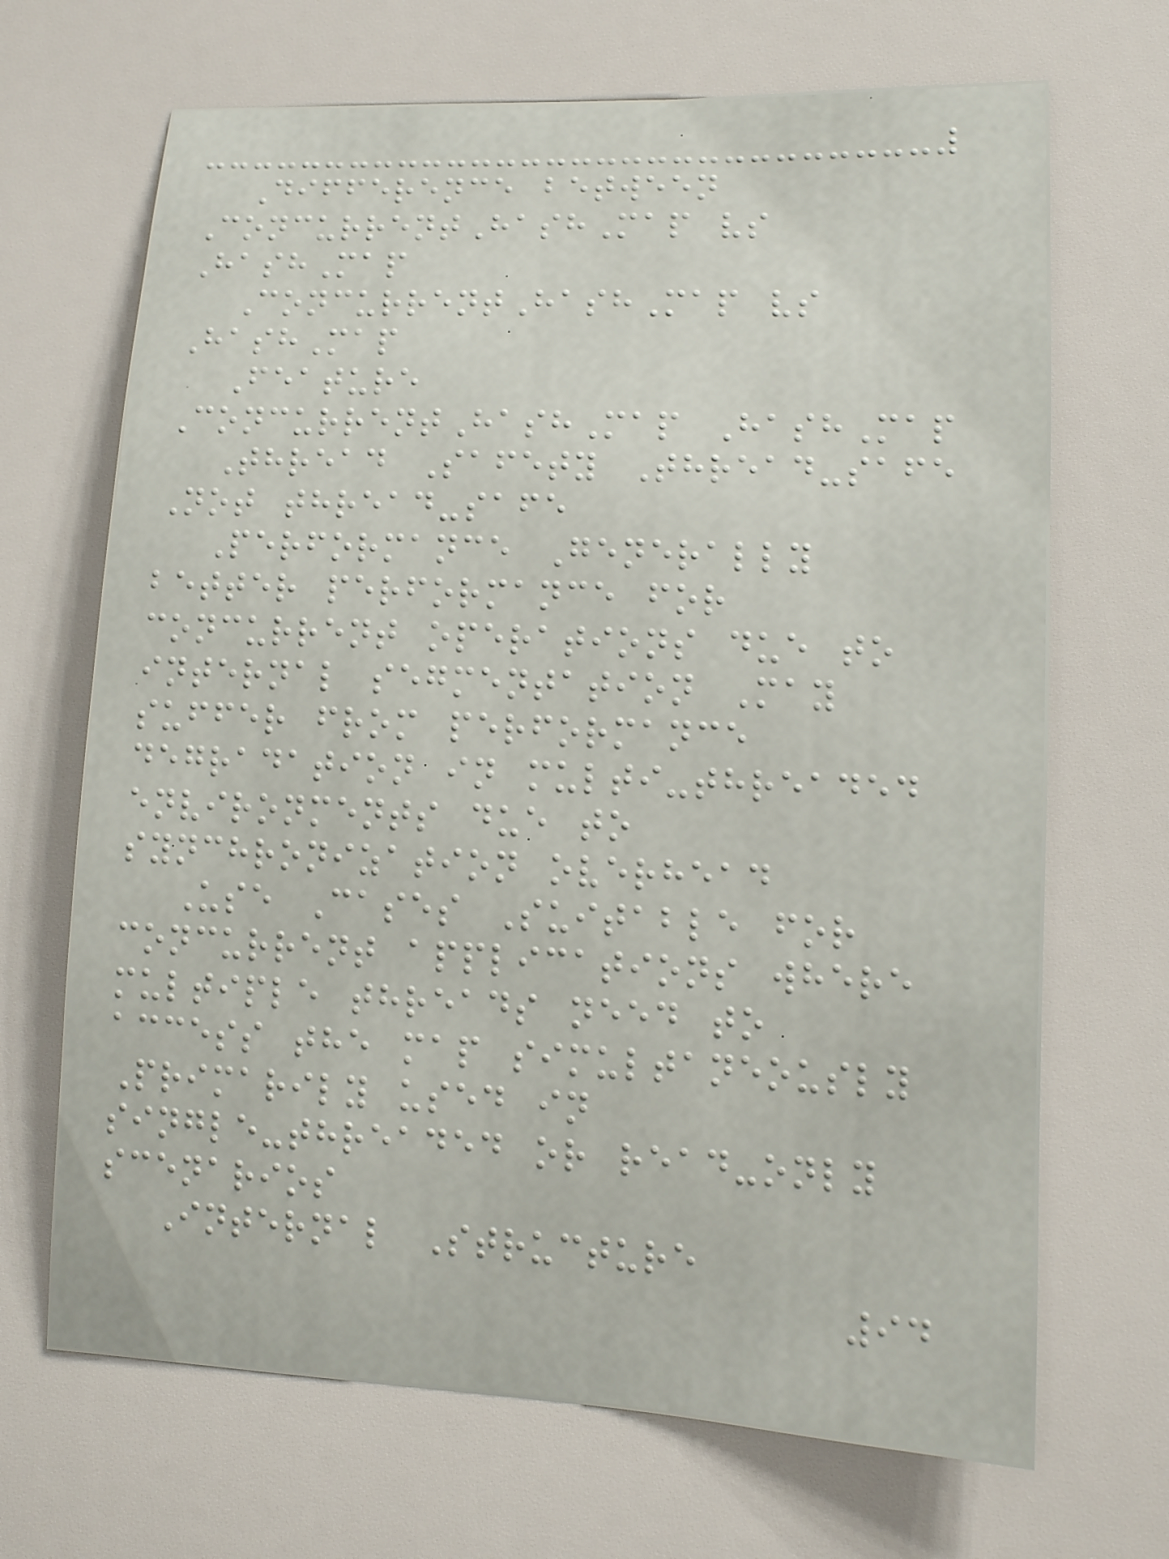Difference between
ConcurrentHashMap vs
HashMap
ConcurrentHashMap vs
HashMap
Feature
ConcurrentHashMap HashMap
Thread Safety Thread-safe
Not thread-safe
Performance Generally
better performance for
concurrent operations due to
internal segmentation May
suffer from performance
degradation in multi-threaded
environments due to
synchronization overhead
Use Cases Suitable for
concurrent applications where
multiple threads need to
access the map simultaneously
Primarily used in
single-threaded or read-only
scenarios
Internal Structure
94
